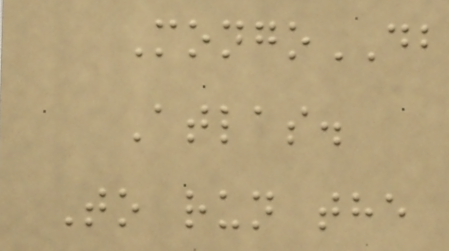MongoDB
Atlas.
To run the
